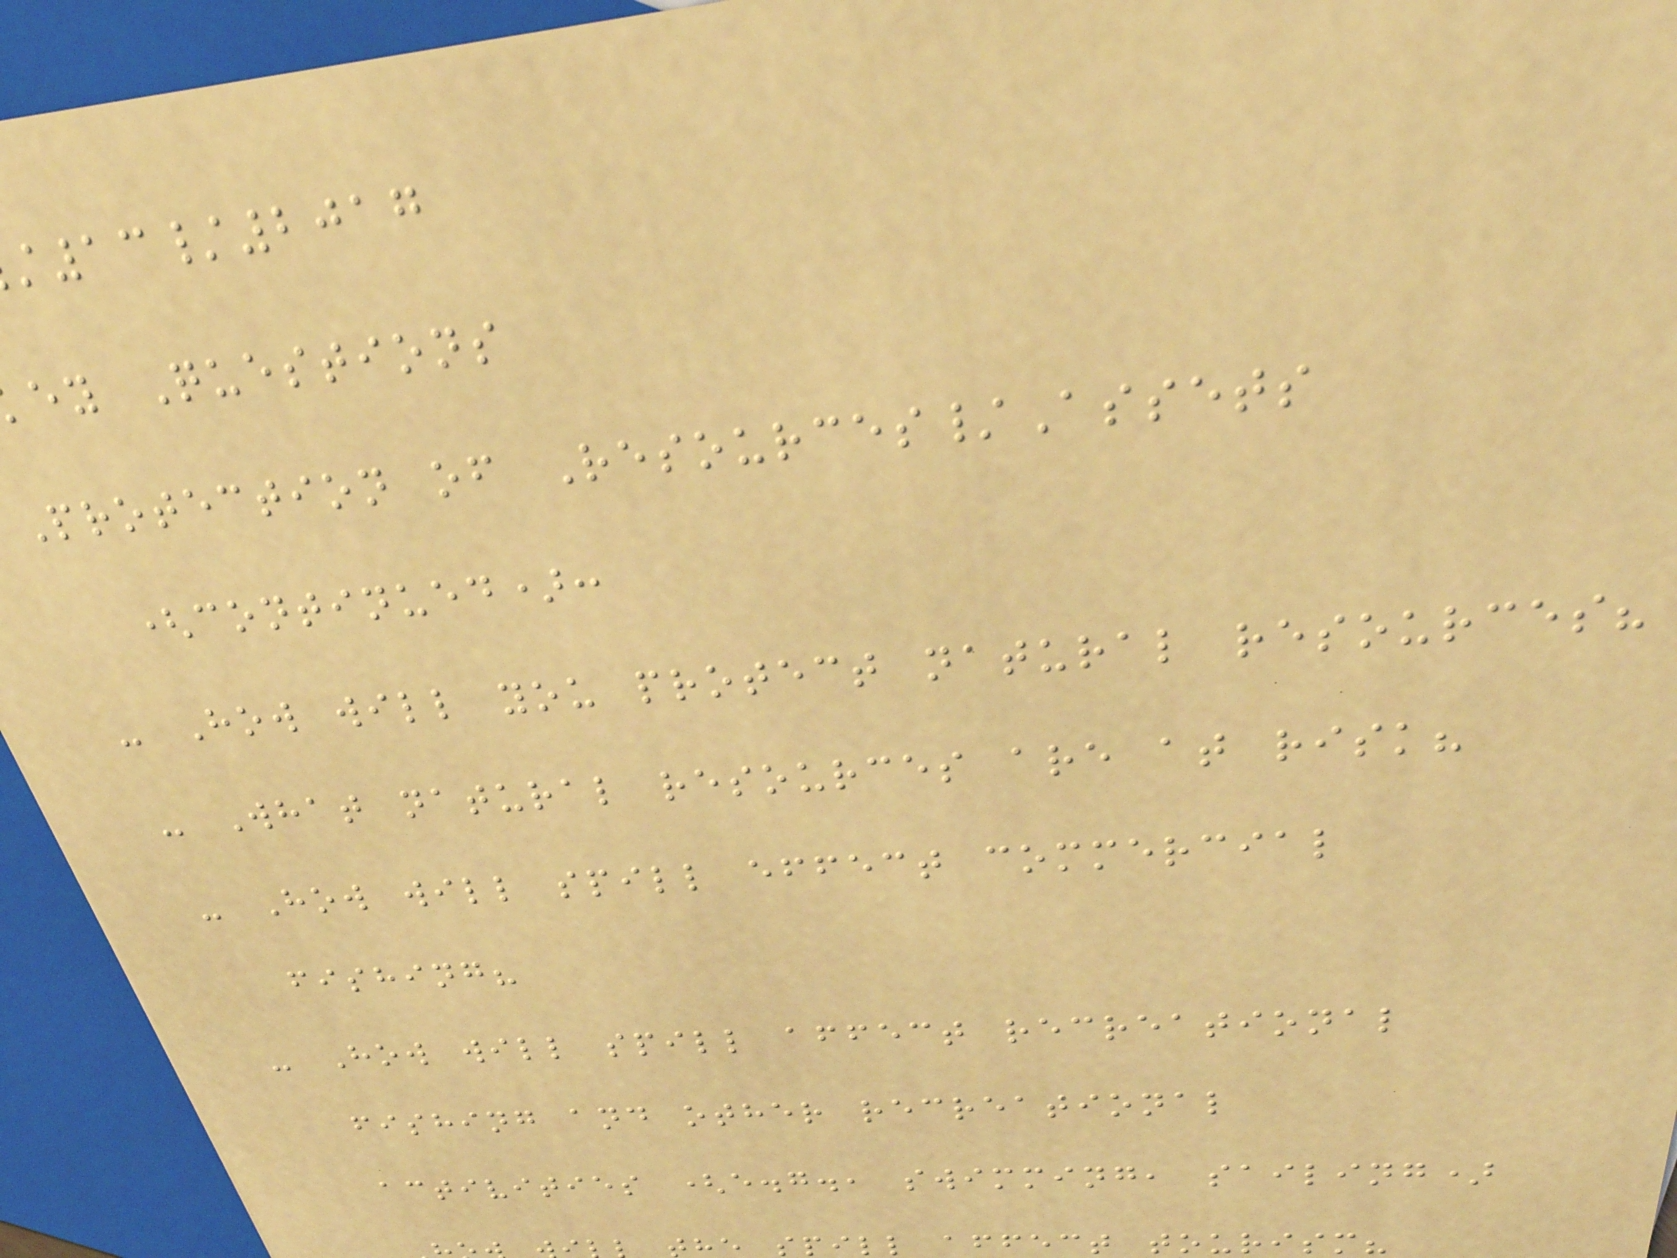13/2017
ey Questions
Protection of Resources/Assets
(continued):
- How will you protect natural resources?
- What natural resources are at risk?
- How will spill effect commercial
fishing?
- How will spill affect recreational
fishing and other recreational
activities (e.g., swimming, sailing)
ill affect tourism?
